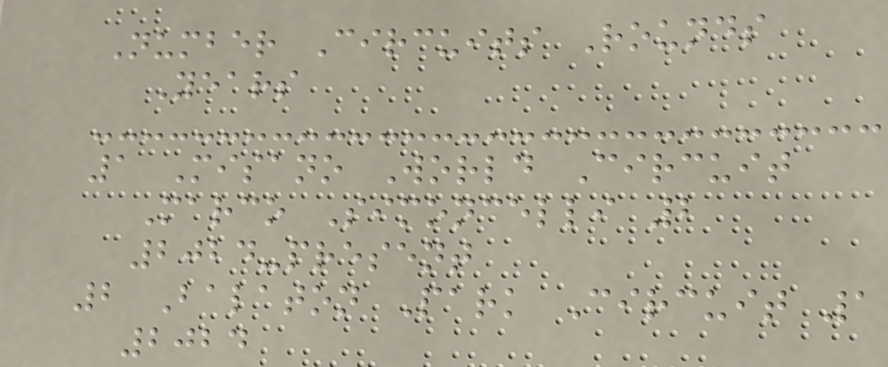Number Circuits Rounds
Years
1 Misano World Circuit
Marco Simoncelli 2
2024-present
2 Balaton Park Circuit 1
2024
